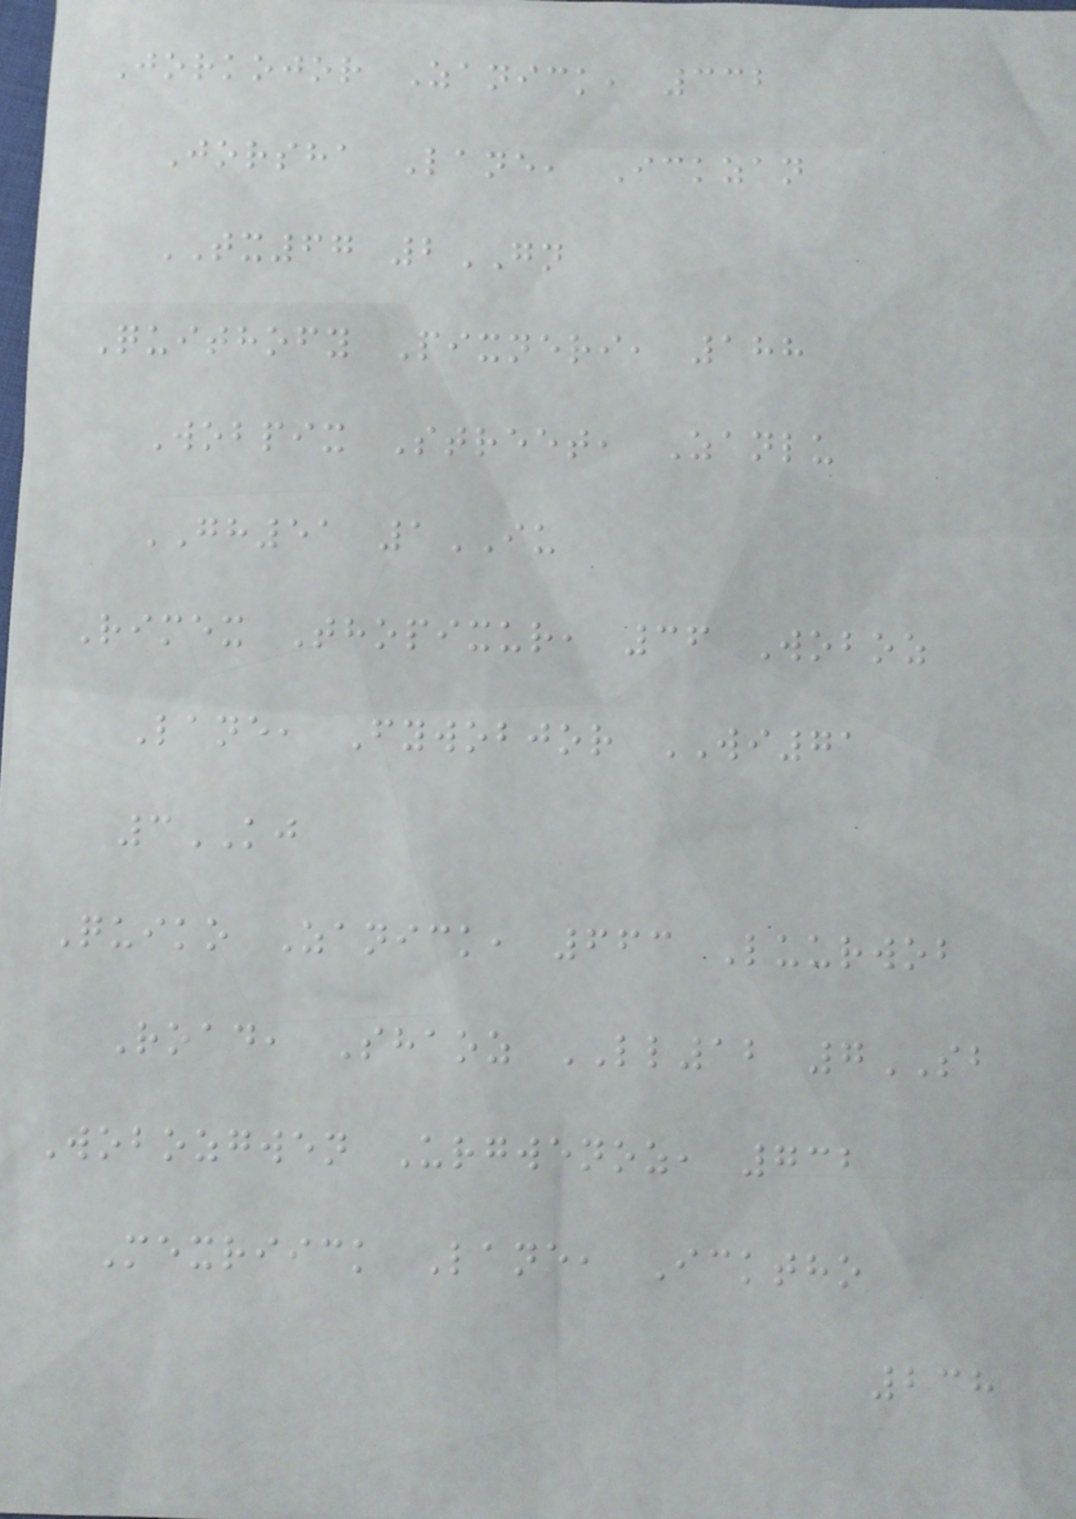Jorkojor Zanick, 332
Jorsha Lane, Ickzan
TX67 2GN
Quithofy Pixneri, 188
Wobpix Street, Zanlu
GH51 1IU
Rimex Thopixur, 36 Woboz
Lane, Fywobjor WI71
3KJ
Quiko Zanick, 663 Luurwob
Road, Shaoz LL12 7SB
Wobozgwen Urgwenoz, 732
Mexriick Lane, Icktho
238
